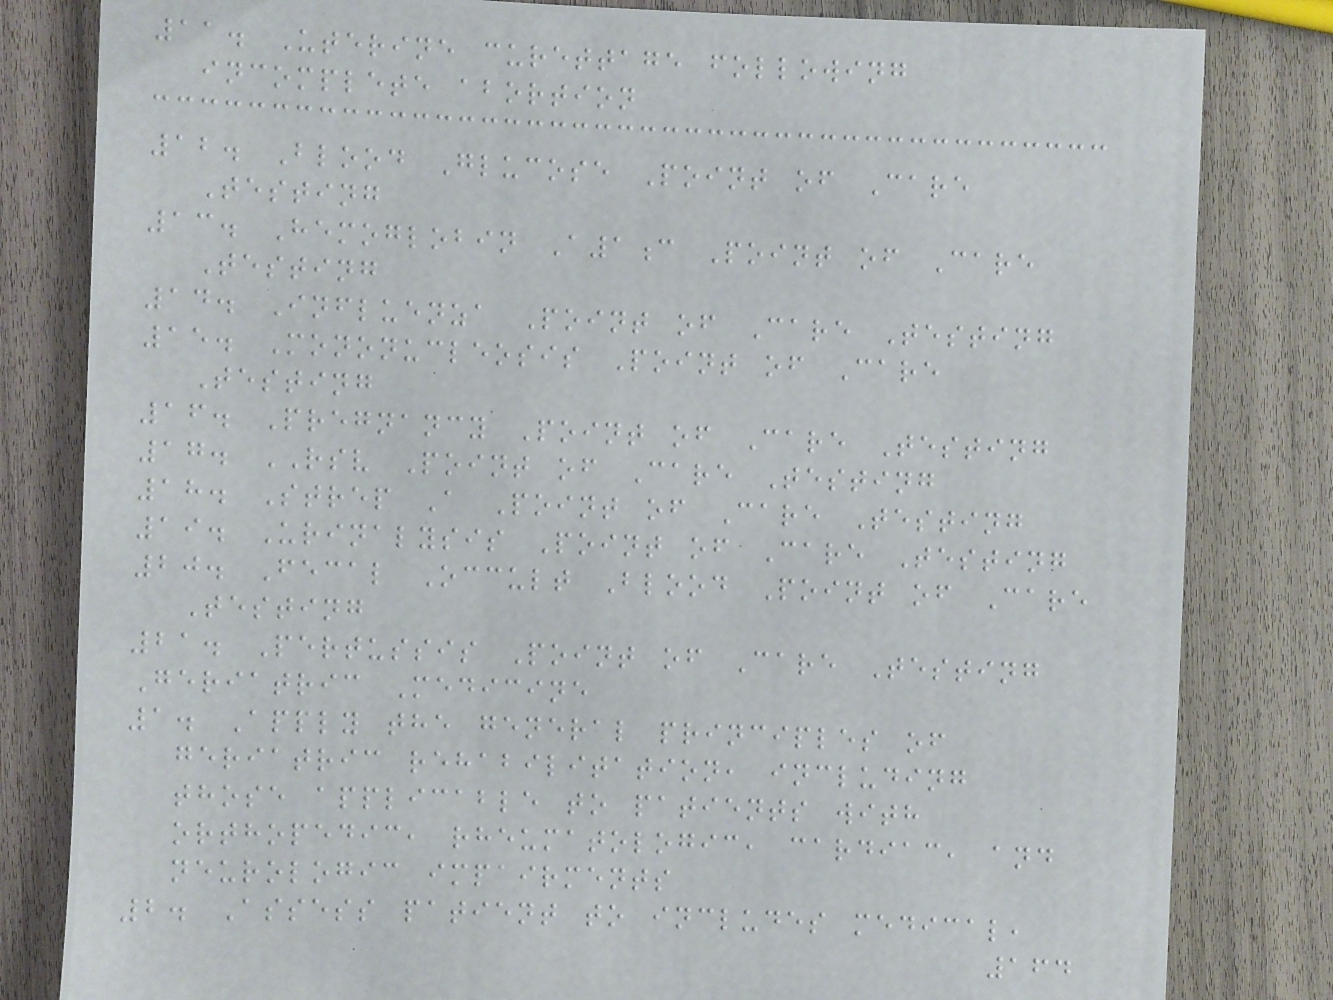11. Uterine curettage following
incomplete abortion
12. Blood Glucose Point of Care
Testing
13. Hemoglobin A1c Point of Care
Testing
14. Influenza Point of Care Testing
15. Mononucleosis Point of Care
Testing
16. Pregnancy Point of Care Testing
17. RSV Point of Care Testing
18. Strep A Point of Care Testing
19. Urinalysis Point of Care Testing
20. Fecal Occult Blood Point of Care
Testing
21. Pertussis Point of Care Testing
Geriatric Medicine
1. Apply the general principles of
geriatric rehabilitation, including
those applicable to patients with
orthopedic, rheumatologic, cardiac, and
neurologic impairments
2. Assess patient to includes medical,
164
